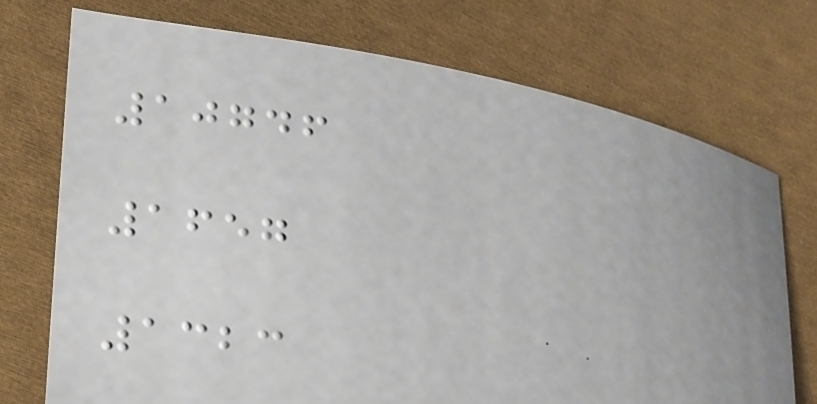10746
1657
1323
